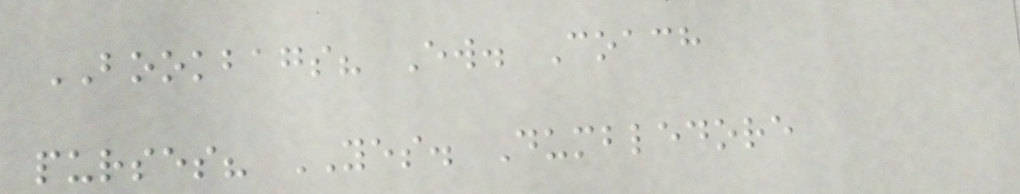BOOKBAGS? Ew. Coach
purses? YES. Dumbledore
